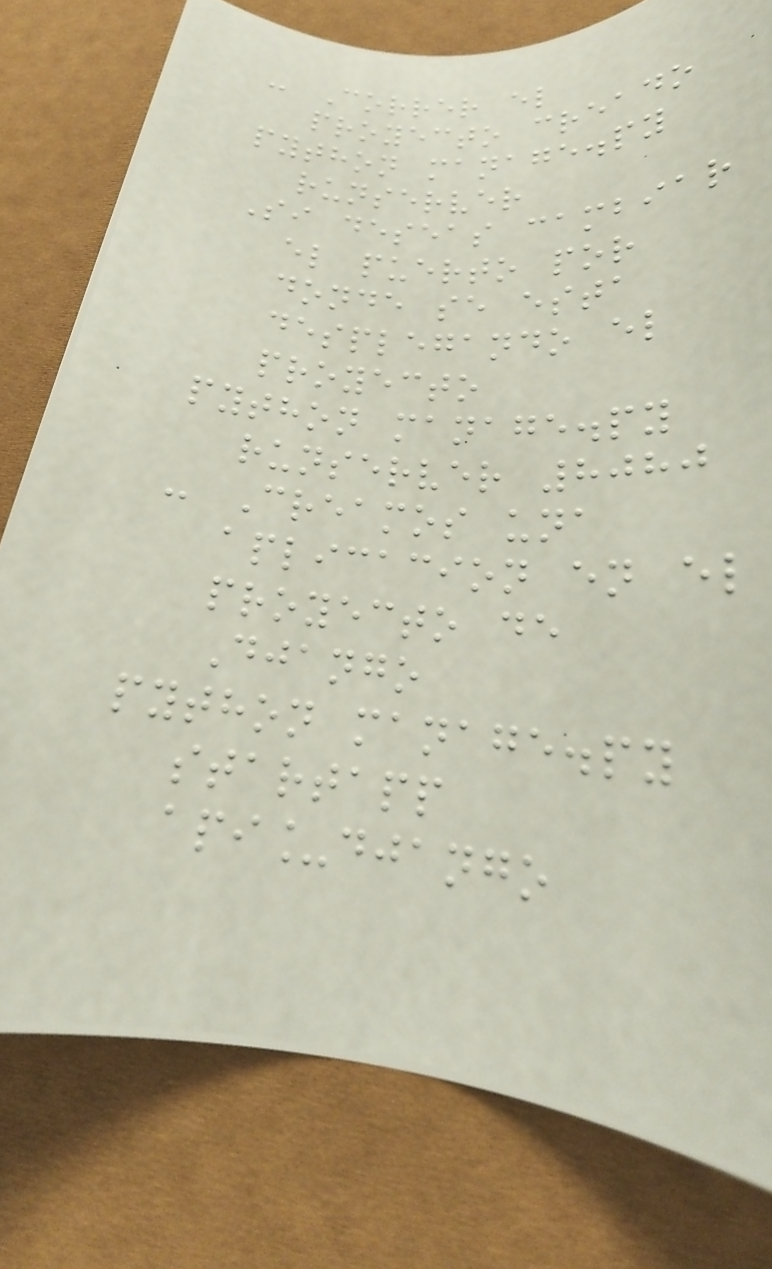- Correr el
proyecto creado
python manage.py
runserver
Si deseas cambiar
el puerto por
donde se esta
desplegando el
proyecto
python manage.py
runserver 8080
- Creamos una
aplicacion en el
proyecto de
Django
python manage.py
startapp
api_django
